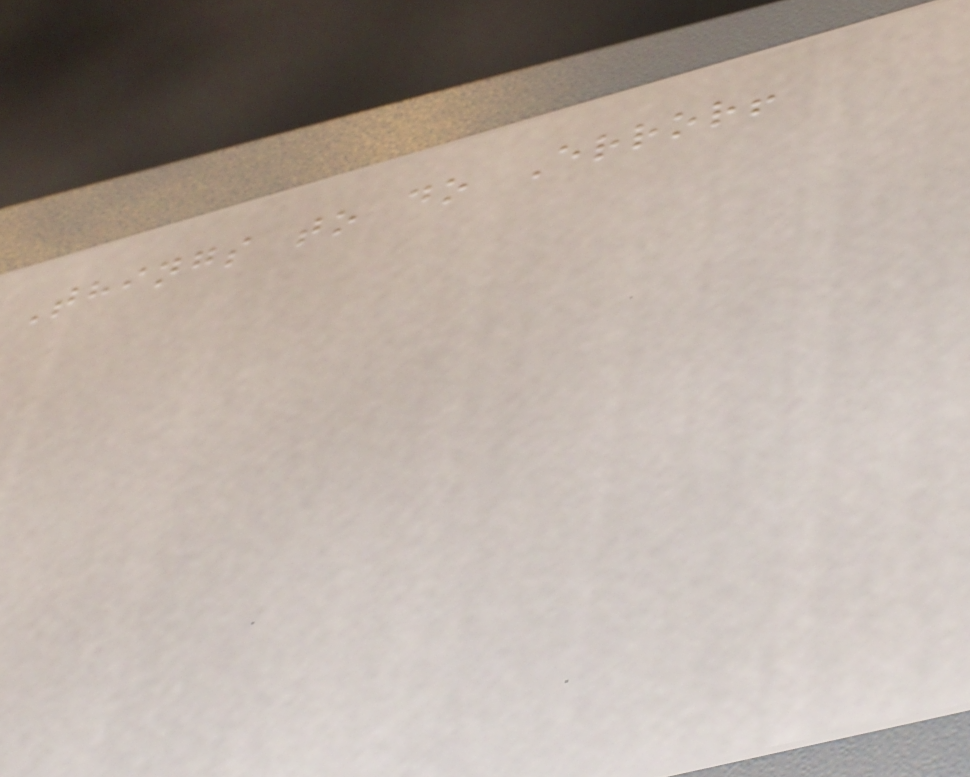Things to do Error!
